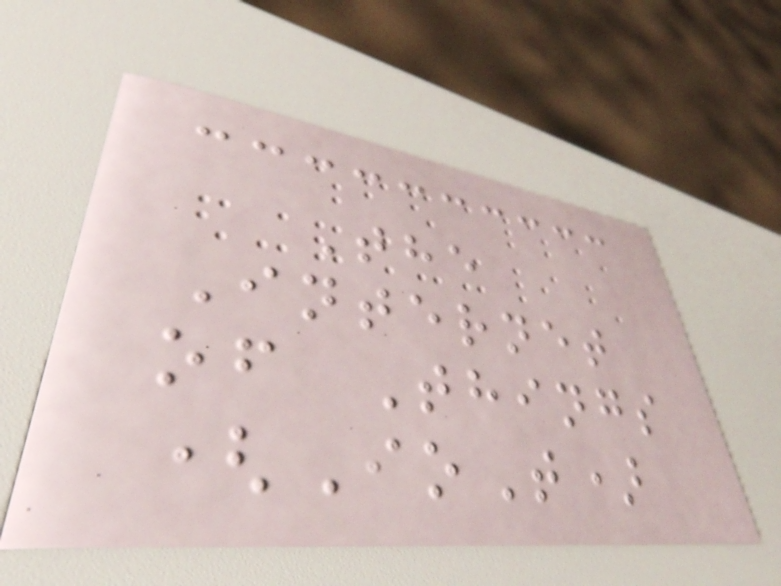The
Internet
of Things
(IoT)
